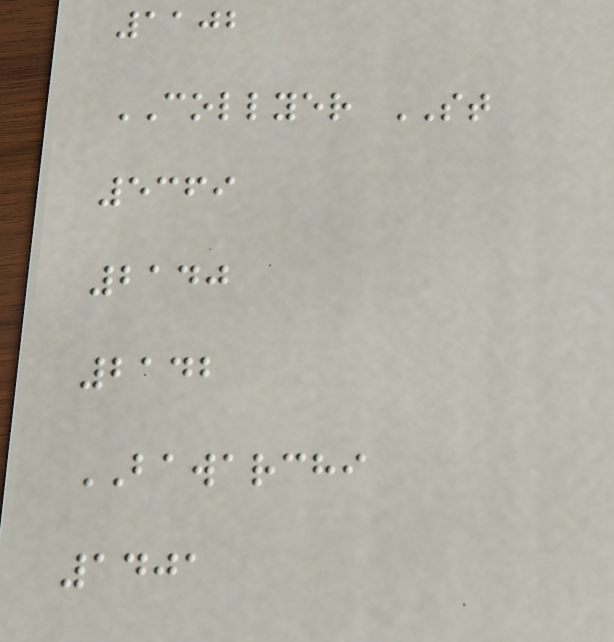1102
COLLYER ST
5369
2140
2142
BAWARCHI
1401
